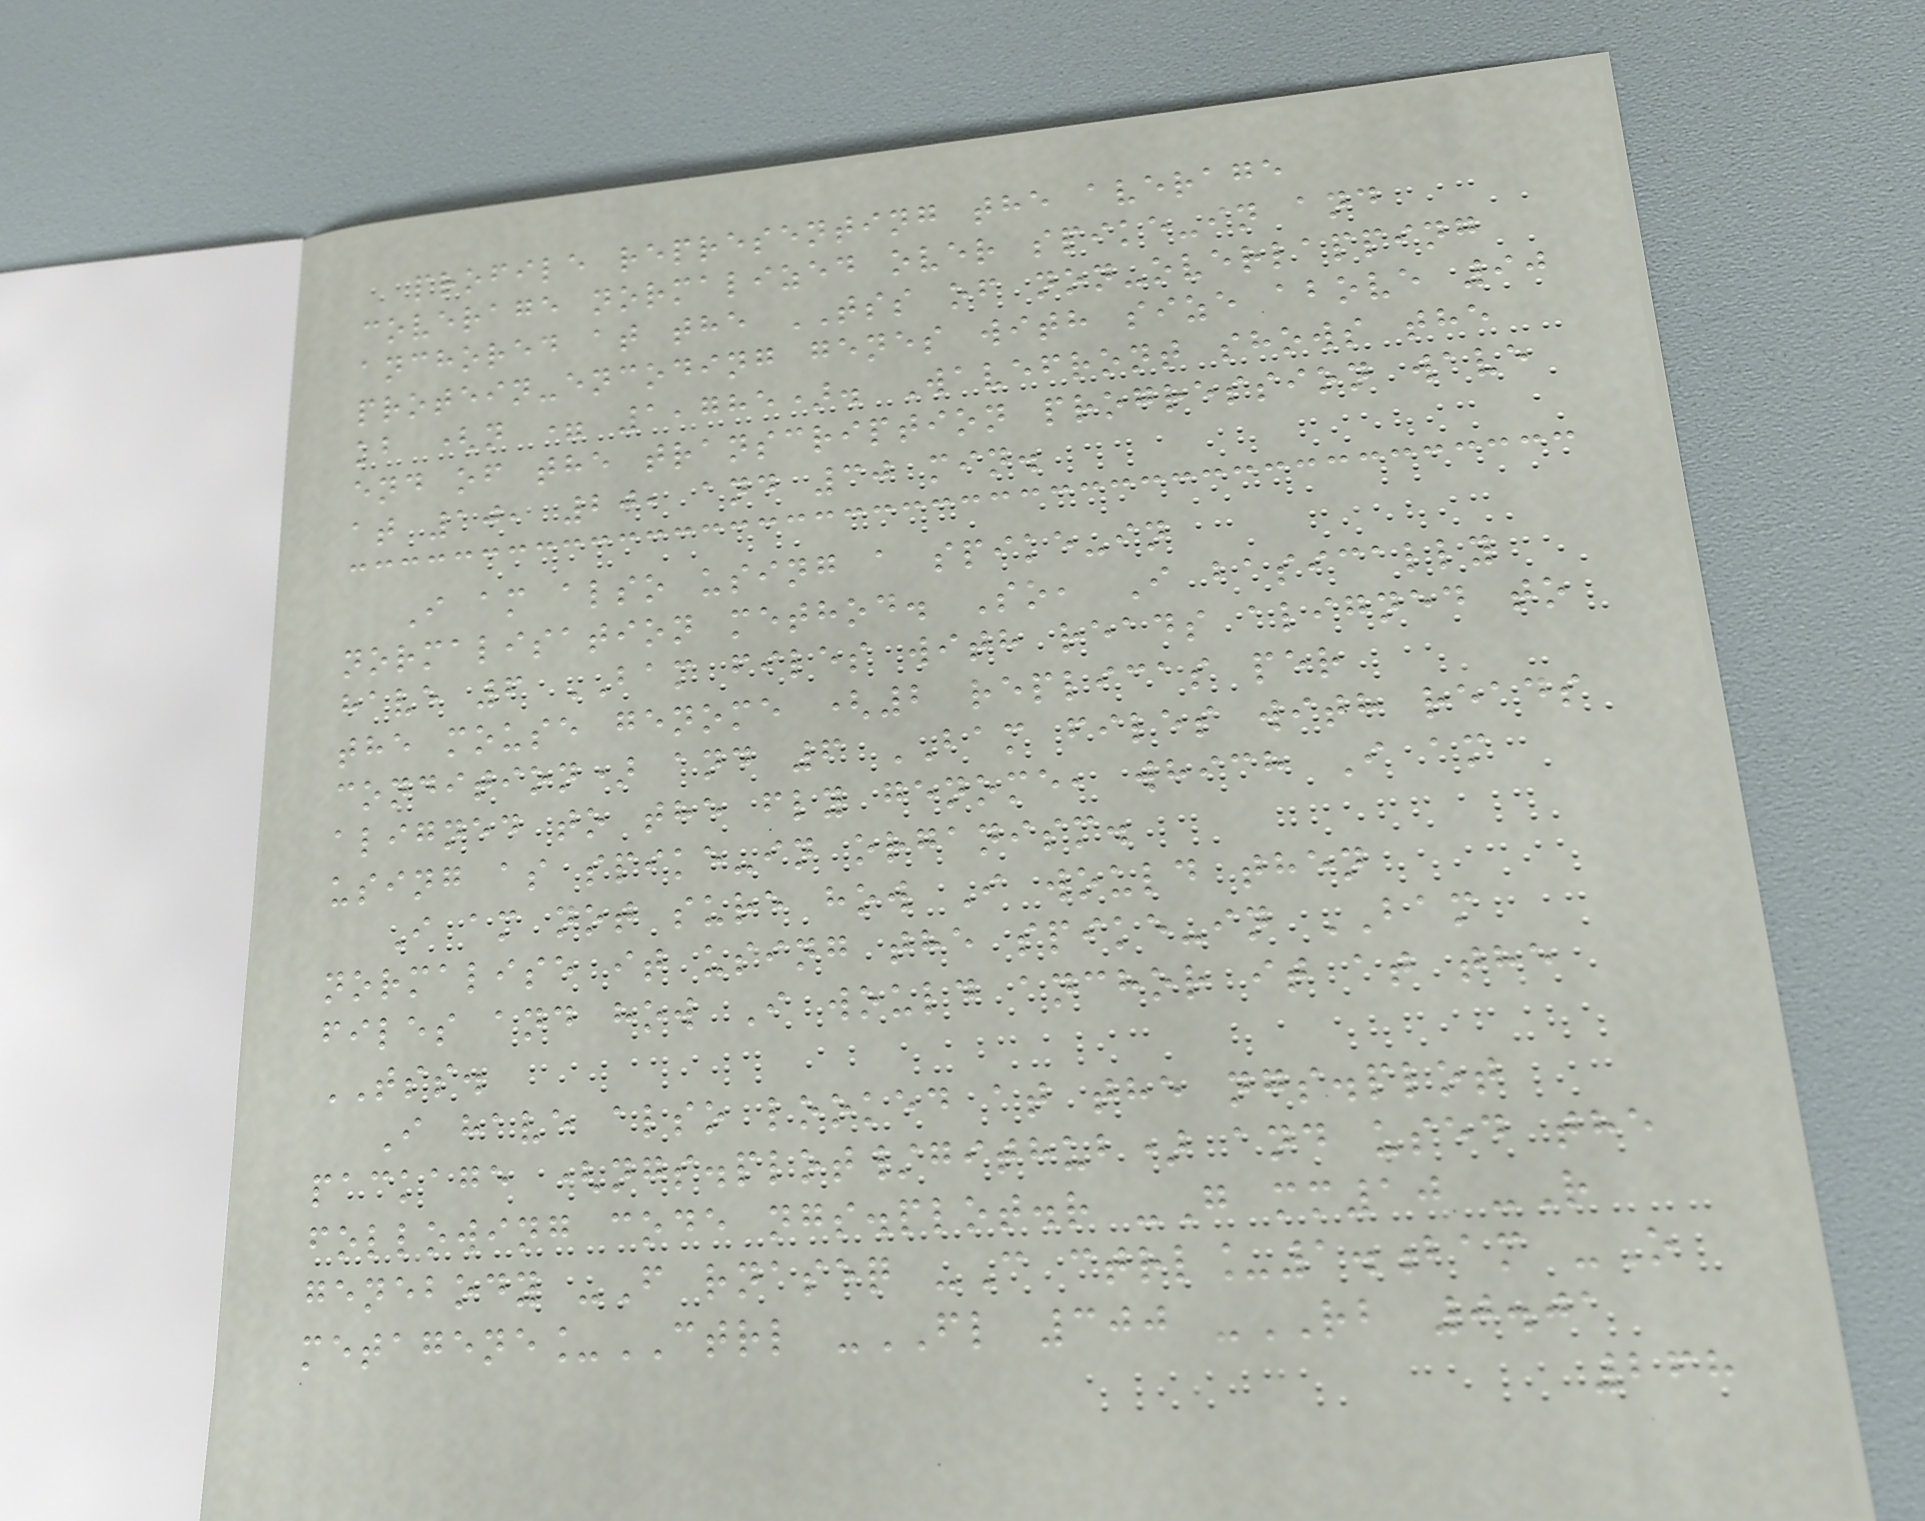profile representing the average
coverage normalized over spike-in and
anchored at the TSS of non-overlapping
protein-encoding genes with size above 90
kb (n = 1,785). Wavefront shows the
end of the transcription progression wave
at 10, 20, and 30 min.
I am also using a spike-in
normalisation method. So, I basically
have 6 BAM files with reads aligned to
the mouse genome (2 replicas per
condition) and 6 BAM files with reads
aligned to the fly genome, which I am
using as spike-in organism.
I am not sure how I would then
normalise it using the spike-in BAM
files and how I would anchor it at the
TSS.
I have also looked at the ngs.plot
package (ngs.plot/github) and used the
following code ngs.plot.r -G mm10 -R
genebody -F rnaseq -C ctrl_1.bam -O
metagene_CTRL -FL 300 -RB 0.01
268
